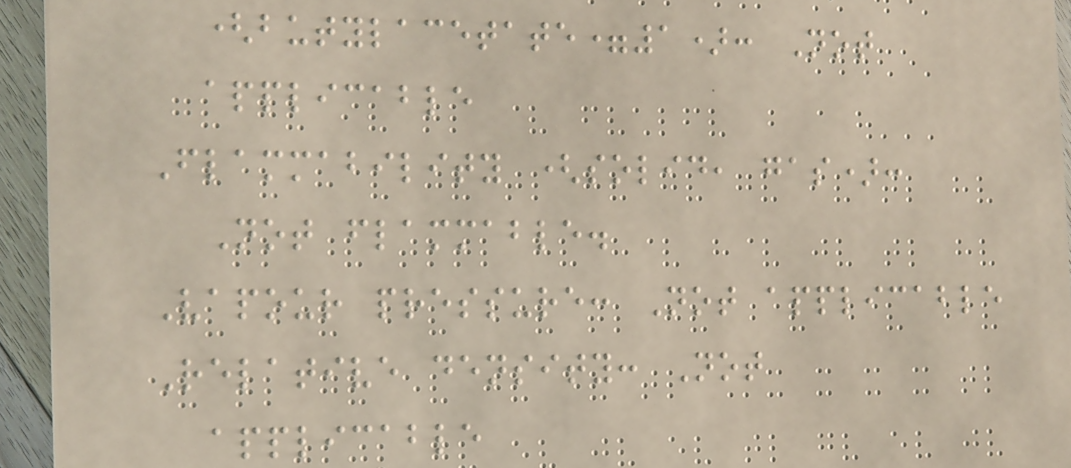(butylacetate=1): Not
applicable
Flammability (solid, gas):
Not flammable.
Vapour pressure: Not applicable
Relative density: Not
applicable
